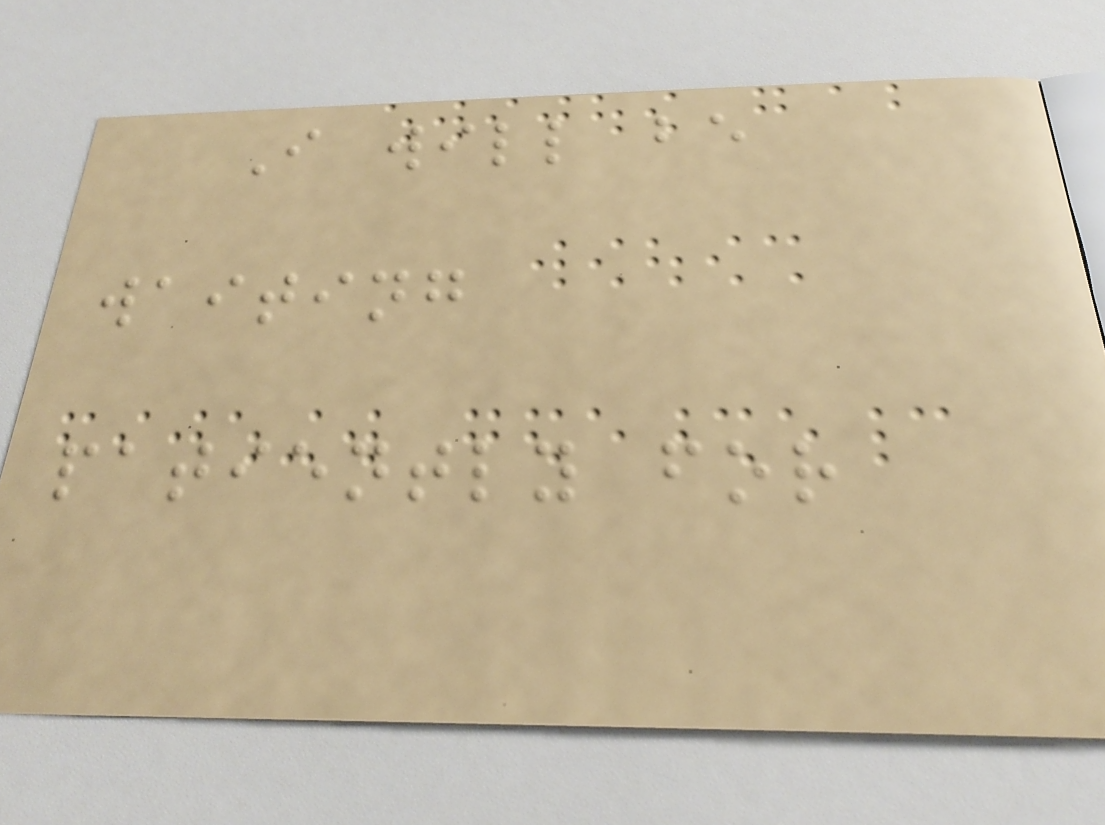I will be
waiting
patiently for
